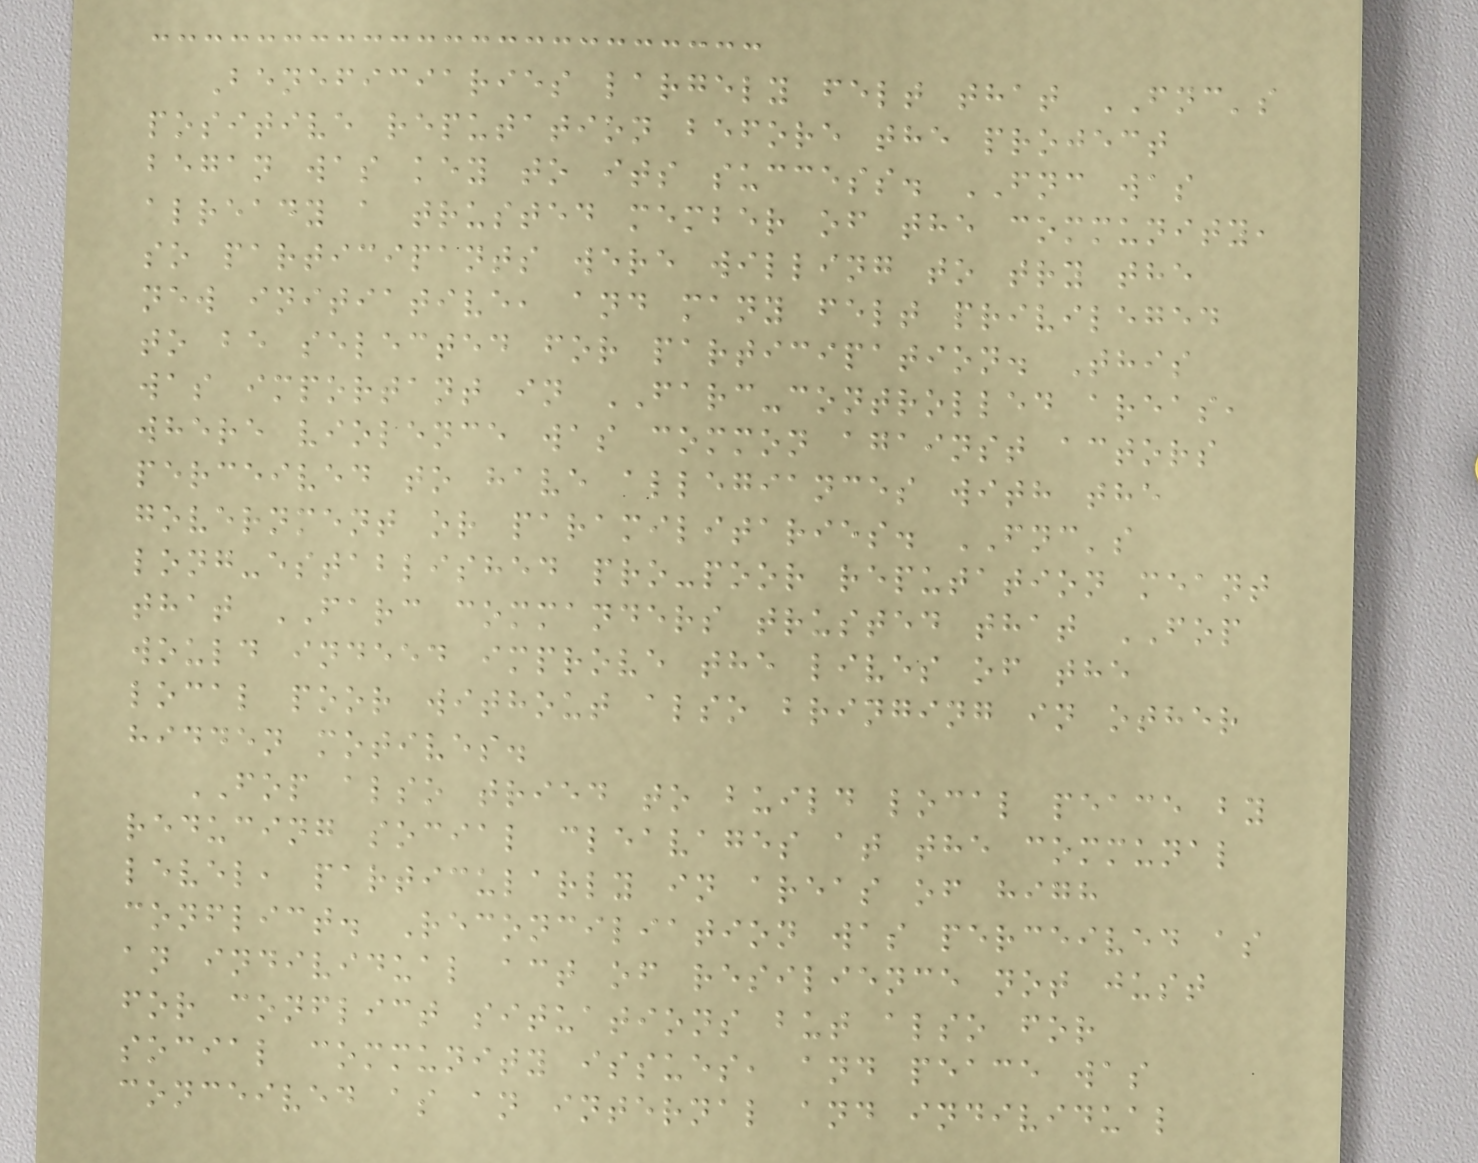Beneficiaries largely felt that FNC's
positive reputation before the project
began was key to its success. FNC was
already a trusted member of the community,
so participants were willing to try the
new initiative, and many felt privileged
to be selected for participation. This
was important in FARC-controlled areas,
where violence was common against actors
perceived to have allegiances with the
government or paramilitaries. FNC's
long-established pro-poor reputation meant
that FARC commanders trusted that FOP
would indeed improve the lives of the
local poor without also bringing in other
hidden motives.
FOP also tried to build local peace by
reducing social cleavages at the communal
level, particularly in areas of high
conflict. Reconciliation was perceived as
an individual act of resilience not just
for conflict situations but also for
social community issues, and peace was
conceived as an internal and individual
